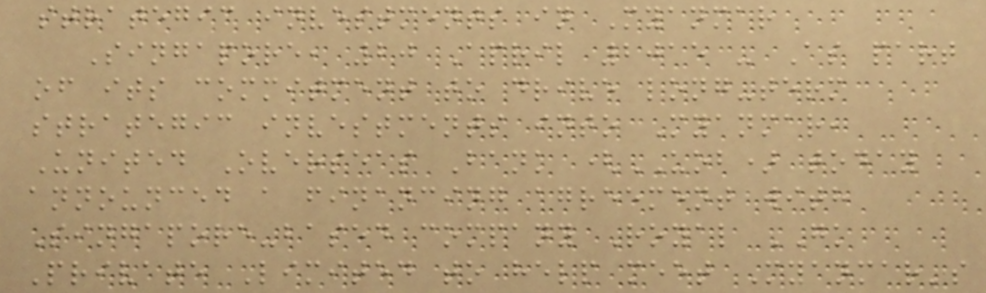strategic investments in Myanmar
Singapore, 20 April 2015 - As part
of its commitment to drive long-term
strategic investments into Myanmar,
United Overseas Bank (UOB) today
announced a financing agreement with
Singapore-based company Royal GK
Private Limited to help meet Myanmar's
